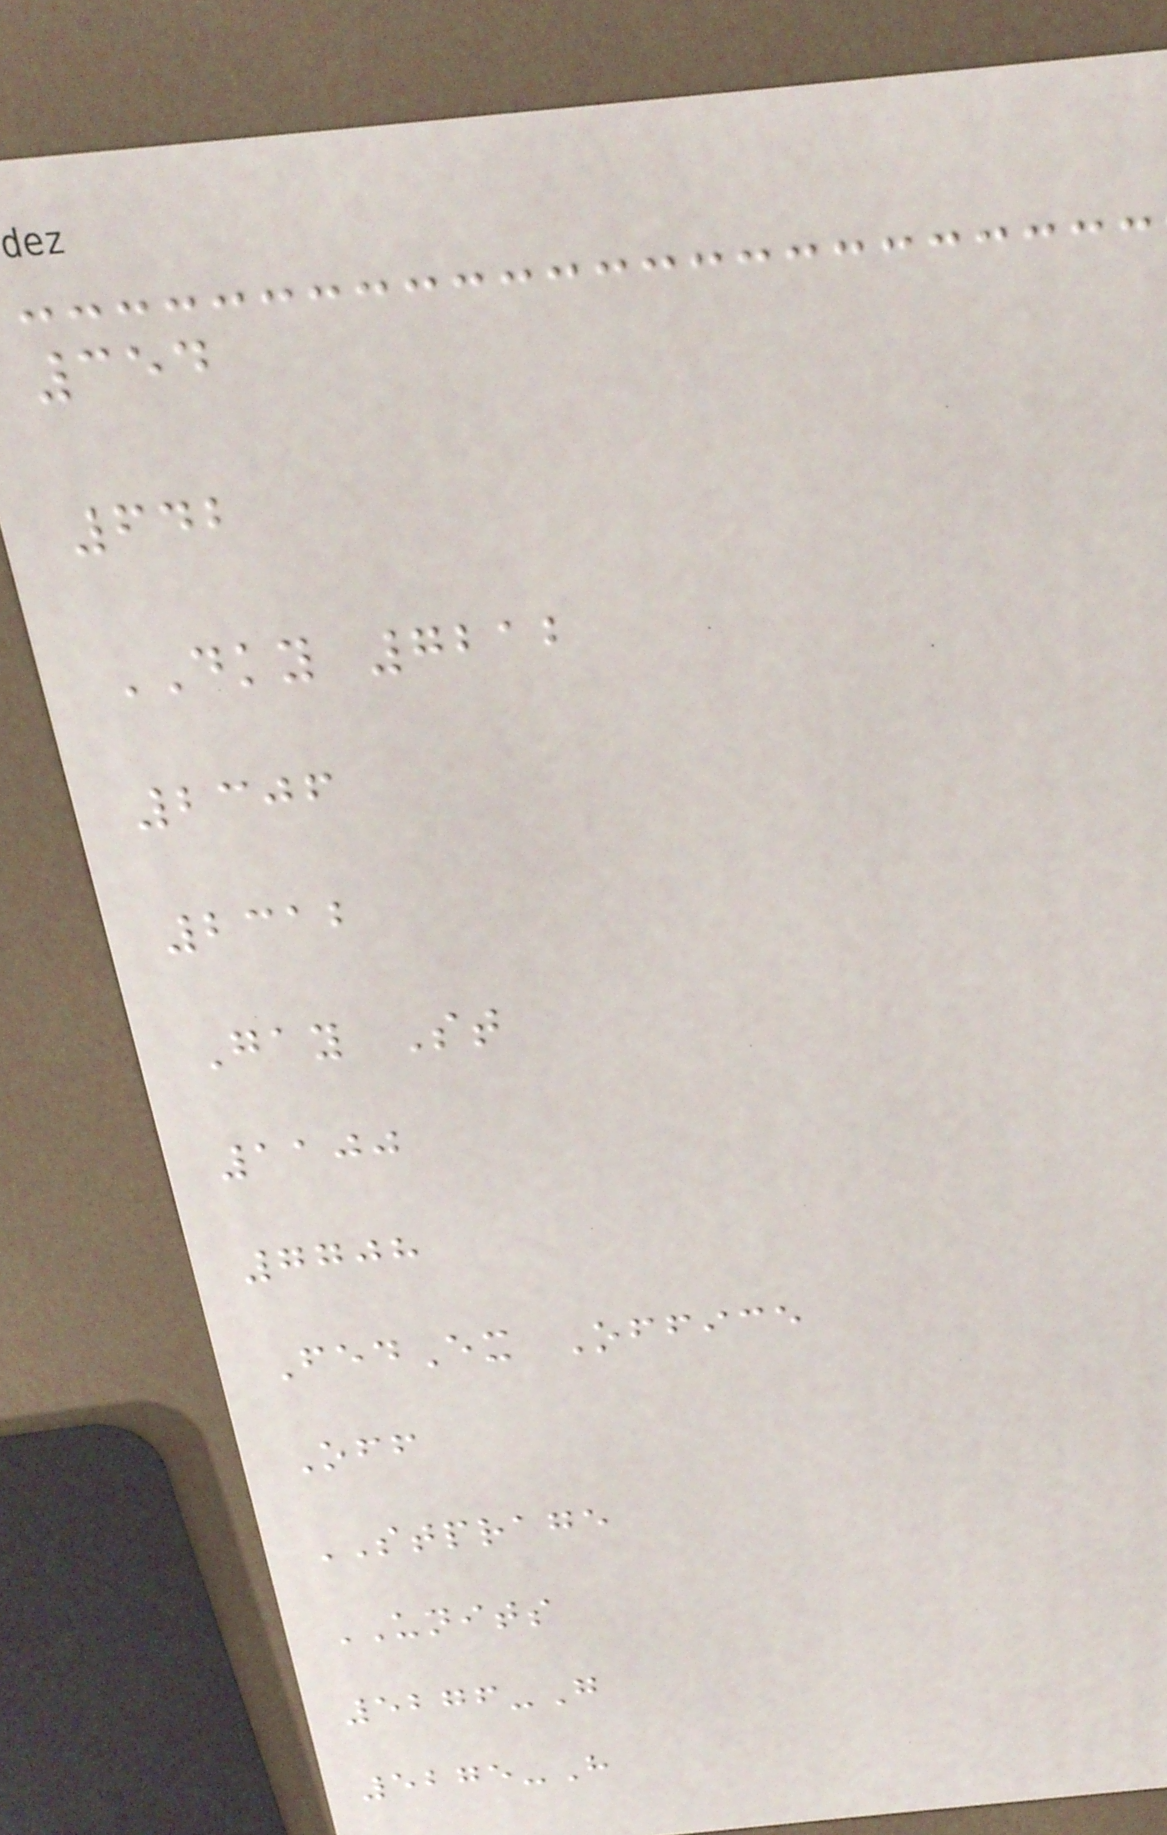354
642
DKY 7212
2306
2312
Gay St
1100
7708
FedEx Office
Off
STPRAGE
UNITS
5276-G
5275-H
